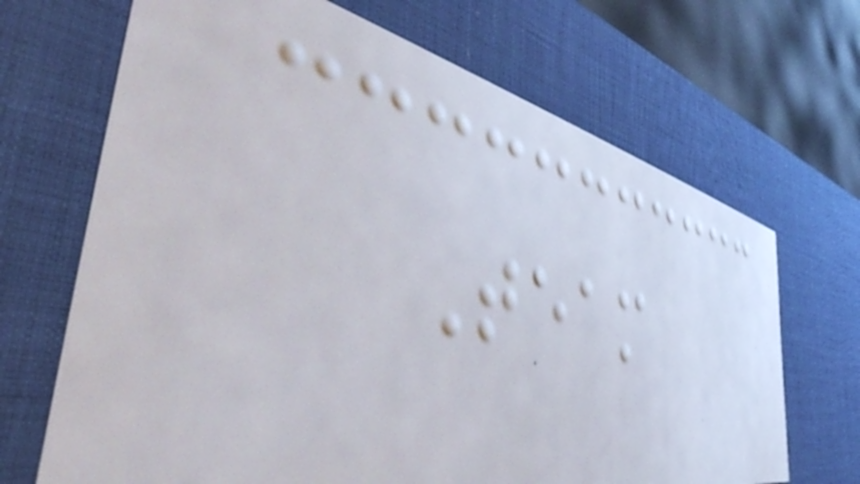Team
